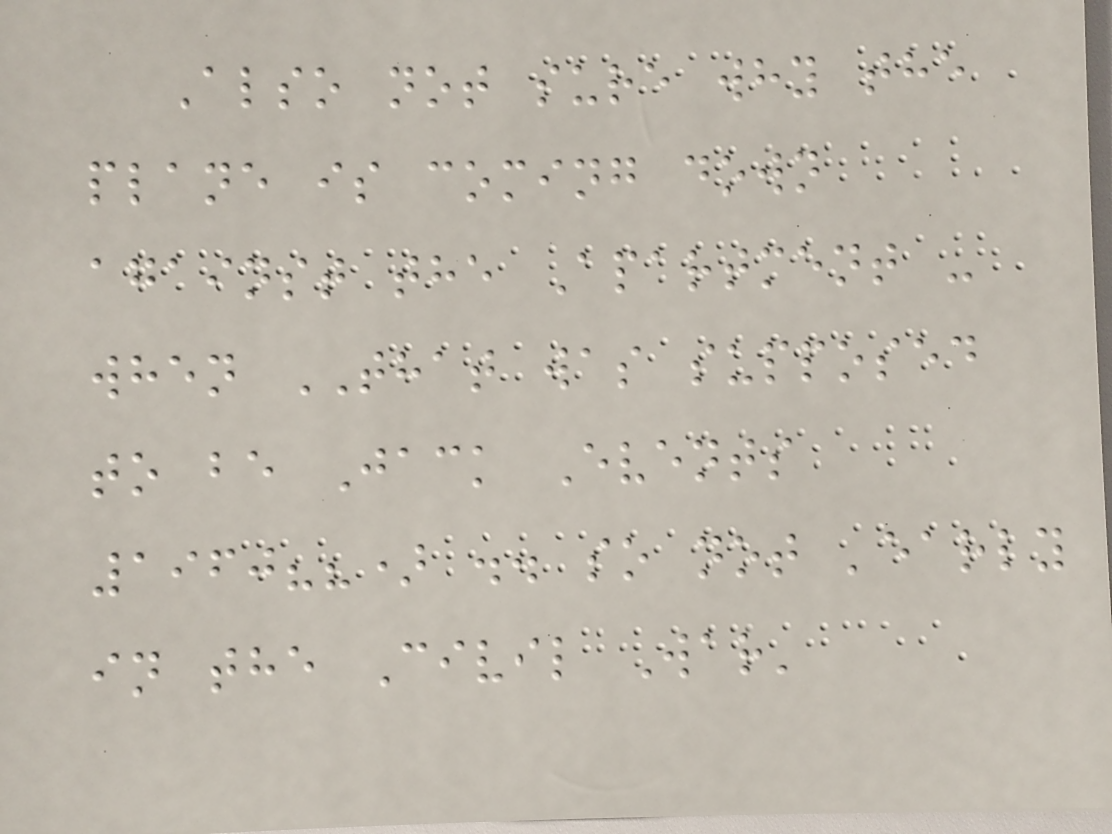Also not sure why the
plane is coming down
against the Apartment -
when THAT was supposed
to be Jack Events
1960??) .. so not 'early
in the Civil War'
